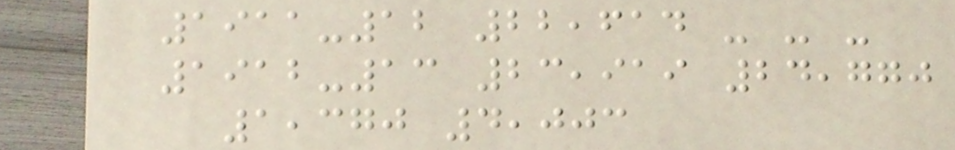1911-12 22,614 - - -
1912-13 23,919 24,770
1,370 4,003
